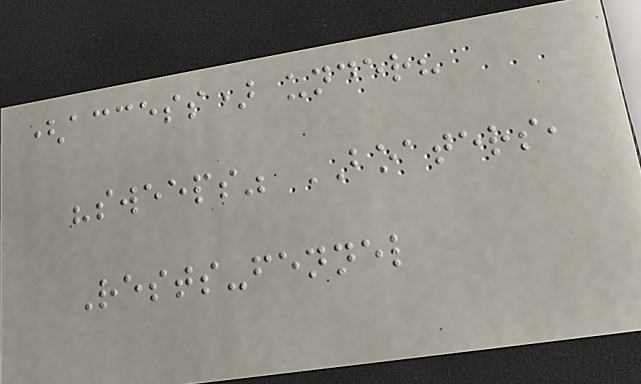(access) under?
"sweeps" BOATERS,
Rests-fennel
